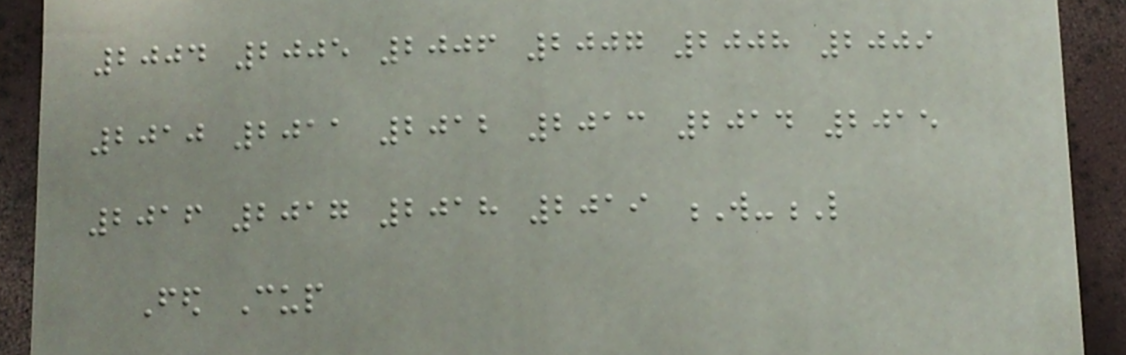2004 2005 2006 2007 2008 2009
2010 2011 2012 2013 2014 2015
2016 2017 2018 2019 W-L
Fed Cup
